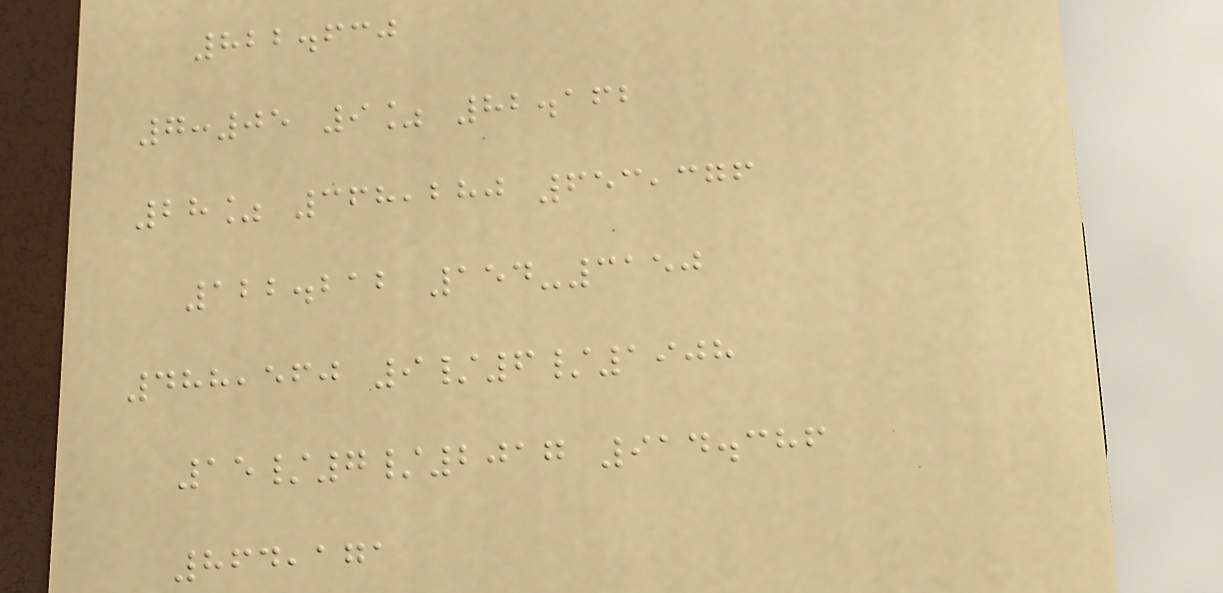822.630
7:05 9% 82.162
28% 368,280 653,376
122.212 154-3150
488,560 9/6/1908
15/7/2017 914.386
864,171
